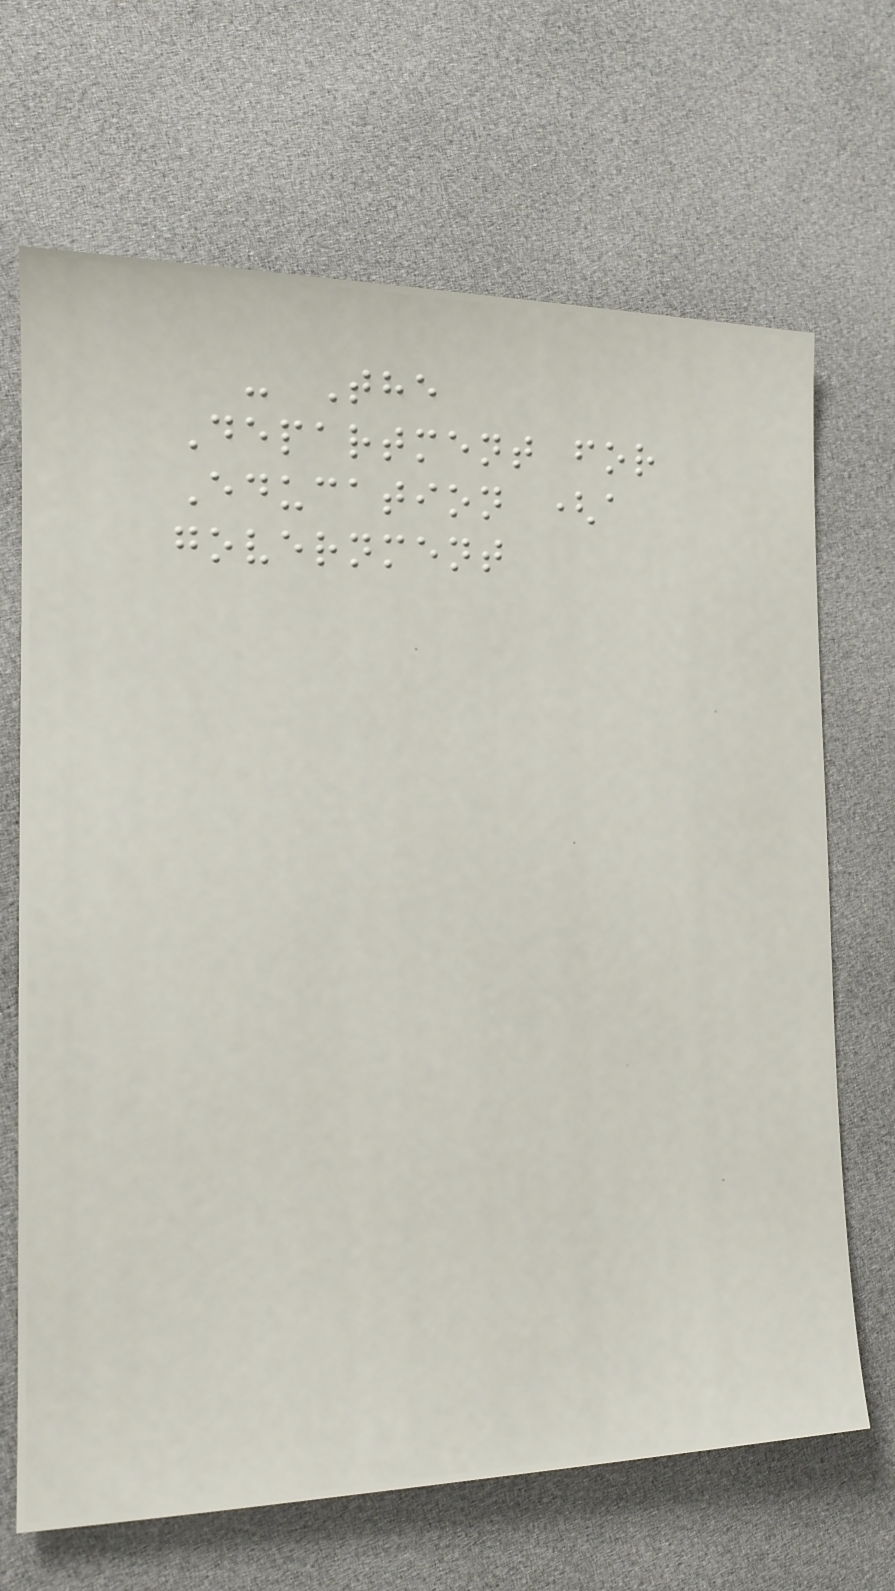- The
Department for
Education (a
government
